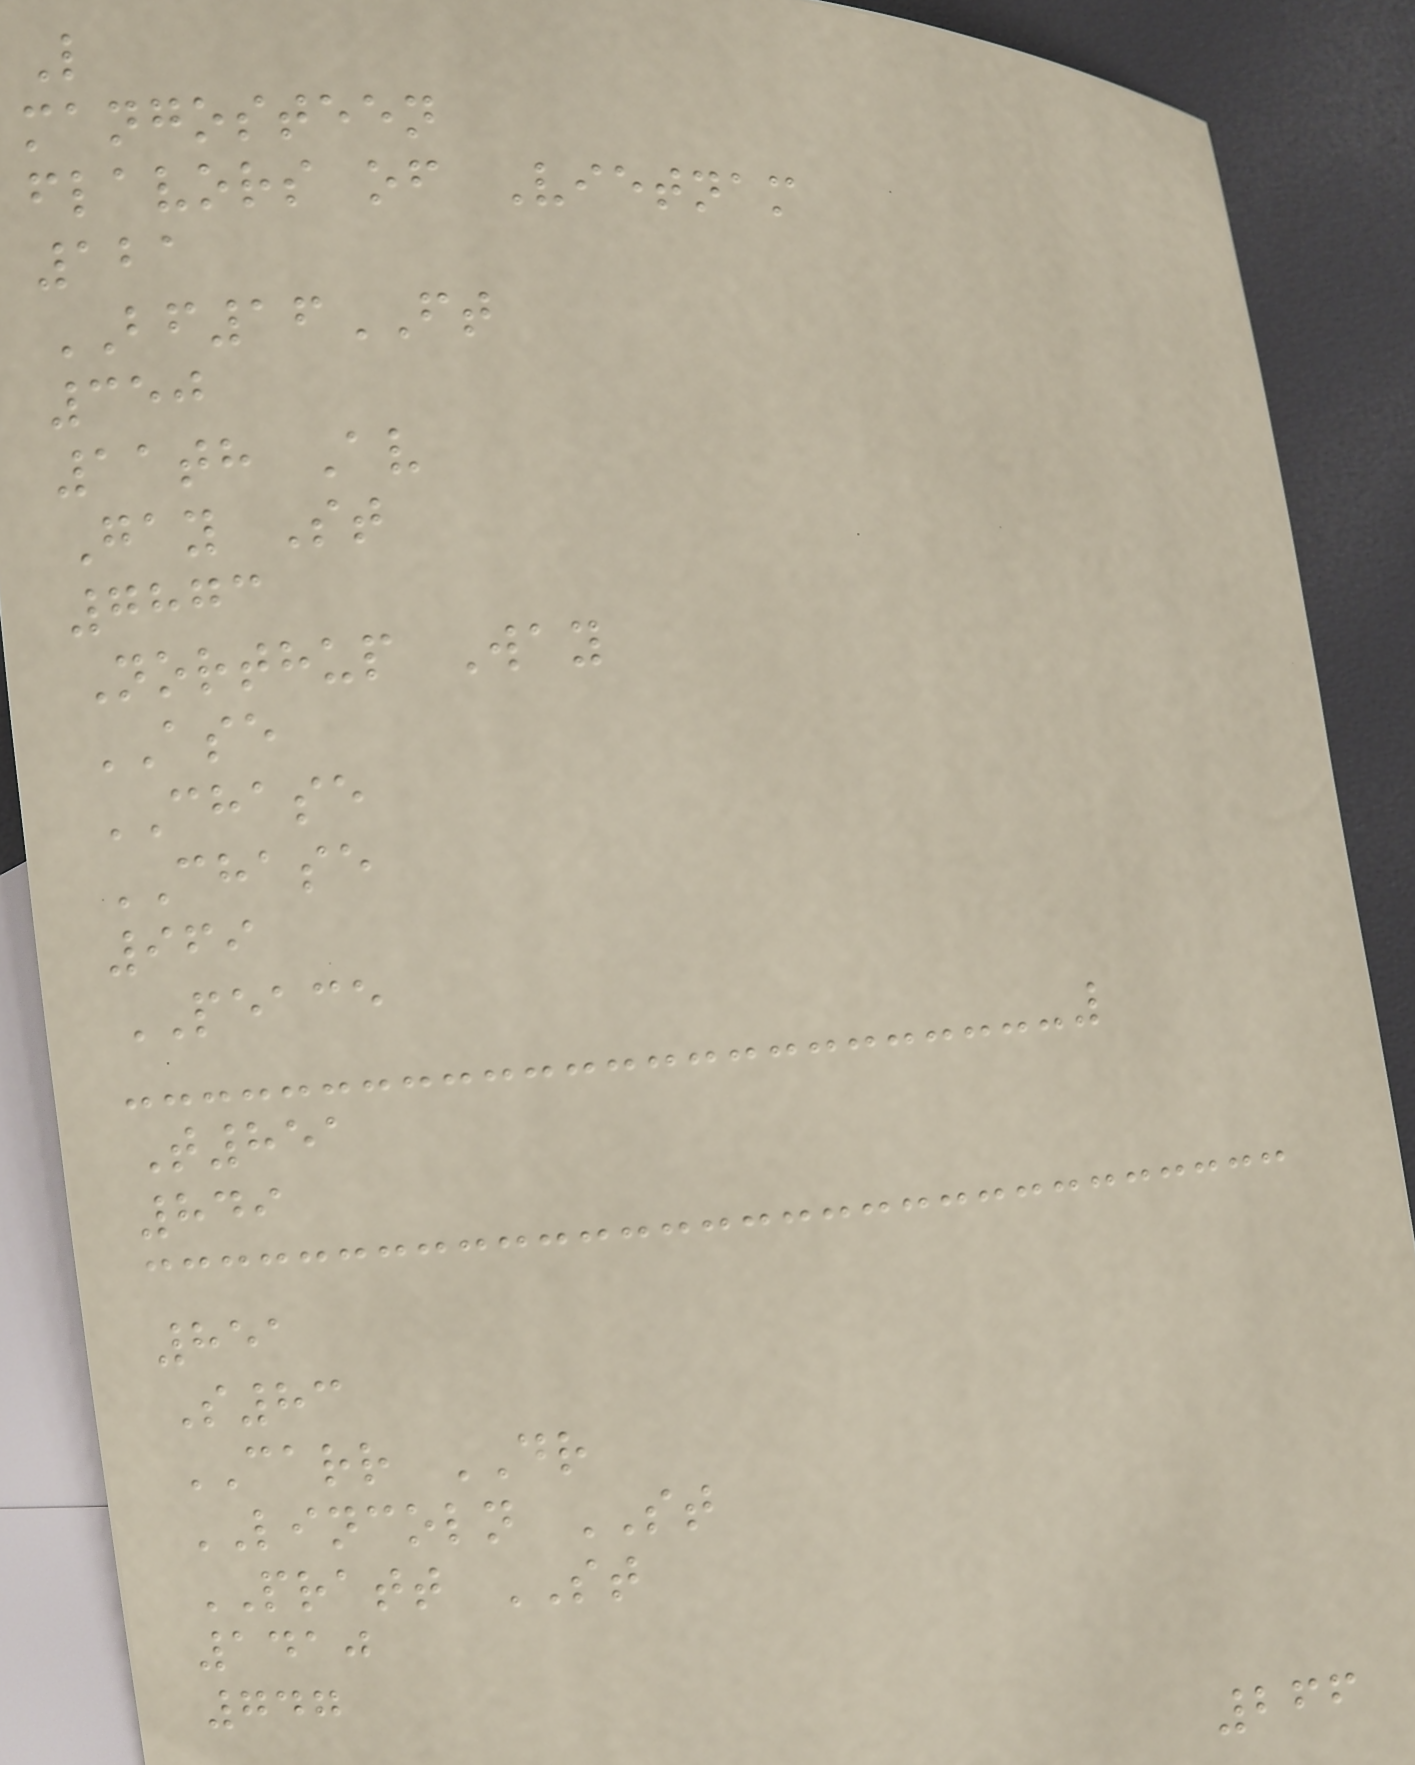L
mangosteen
flavors of Vietnam
121
BF16FT
350
11th Av
Gay St
7873
Northup Way
ASE
CHASE
CHASE
969
PEACE
T851
849
851
S83
CARR DR
LINCOLN ST
PRATT ST
1410
747
266
